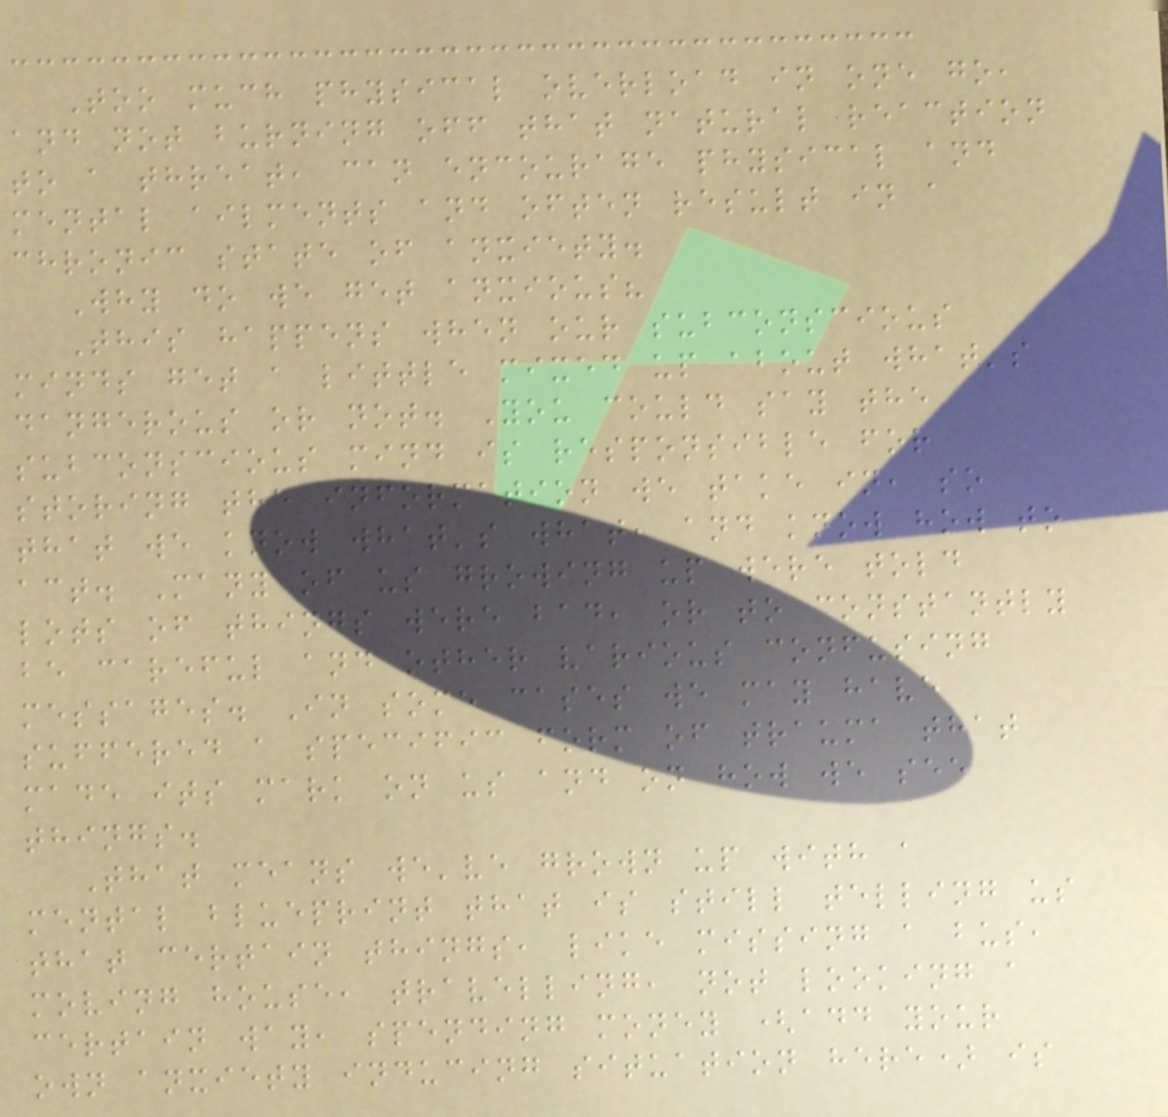Too much physical overload in one go,
and not burning off that natural reaction
to a threat, can encourage physical and
mental ailments and often result in a
chronic state of anxiety.
Why do we get anxious?
This happens when our subconscious
minds get a little mixed up about what's
dangerous or not. You could say the
subconscious mind is responsible for
storing the information we take in, so
that we know what's what, and know how to
act. Many of us growing up were told
lots of things were bad, or to constantly
be careful and other various confusing
messages. In some cases we may have
suffered a specific form of trauma that
made its mark on us and on how we see
things.
That means we've grown up with a
mental blueprint that is still telling us
that certain things, like missing a bus,
moving house, travelling, not looking a
certain way, spending money (add your
own anxiety inducing situation here) is
